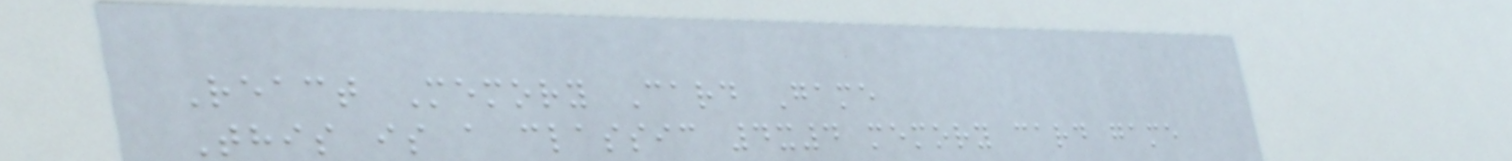React Memory Card Game
This is a classic 4x4 memory card game
